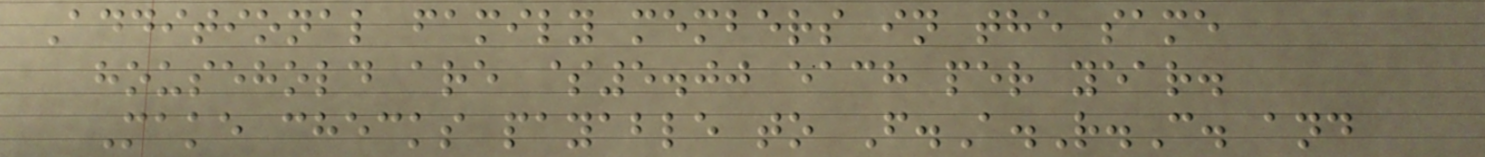Additional family members in the same
household are $5.00 each per year.
Make checks payable to F.A.R.C. and
